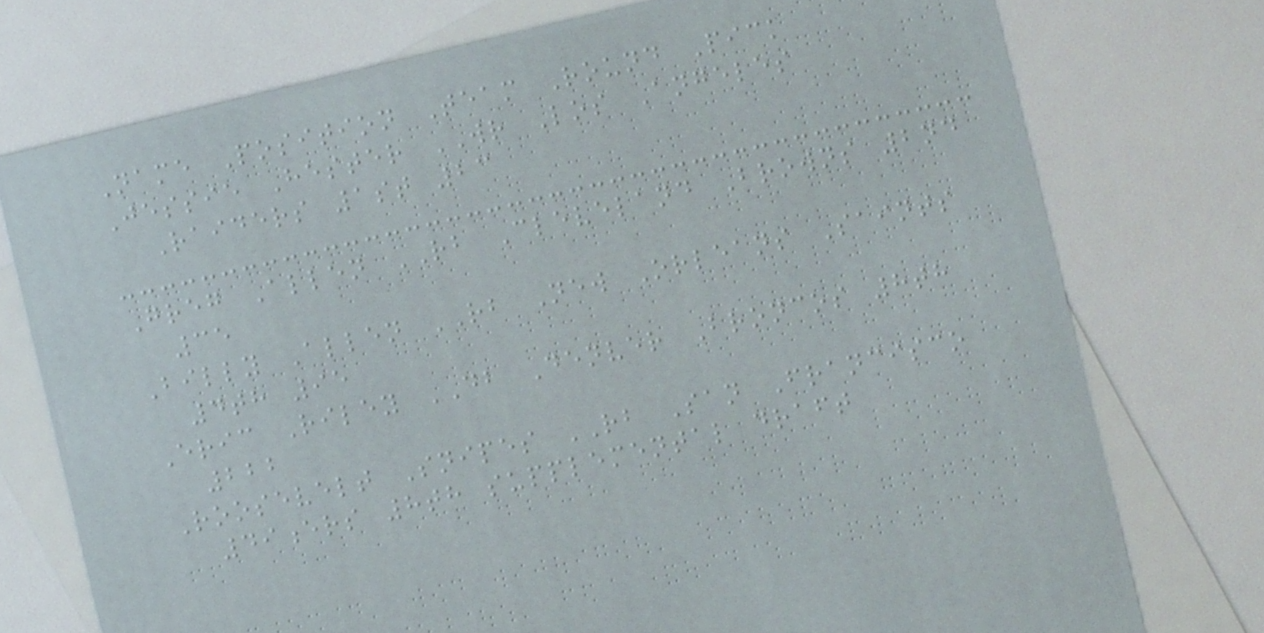Name Position Team Round Pick
Jessie Hester WR Los Angeles
Raiders 1st 23
Greg Allen RB Cleveland Browns 2nd
35
Billy Allen RB New Orleans Saints
4th 95
Eric Riley DB Denver Broncos 8th
222
Roosevelt Snipes RB San Francisco
49ers 8th supplemental draft
